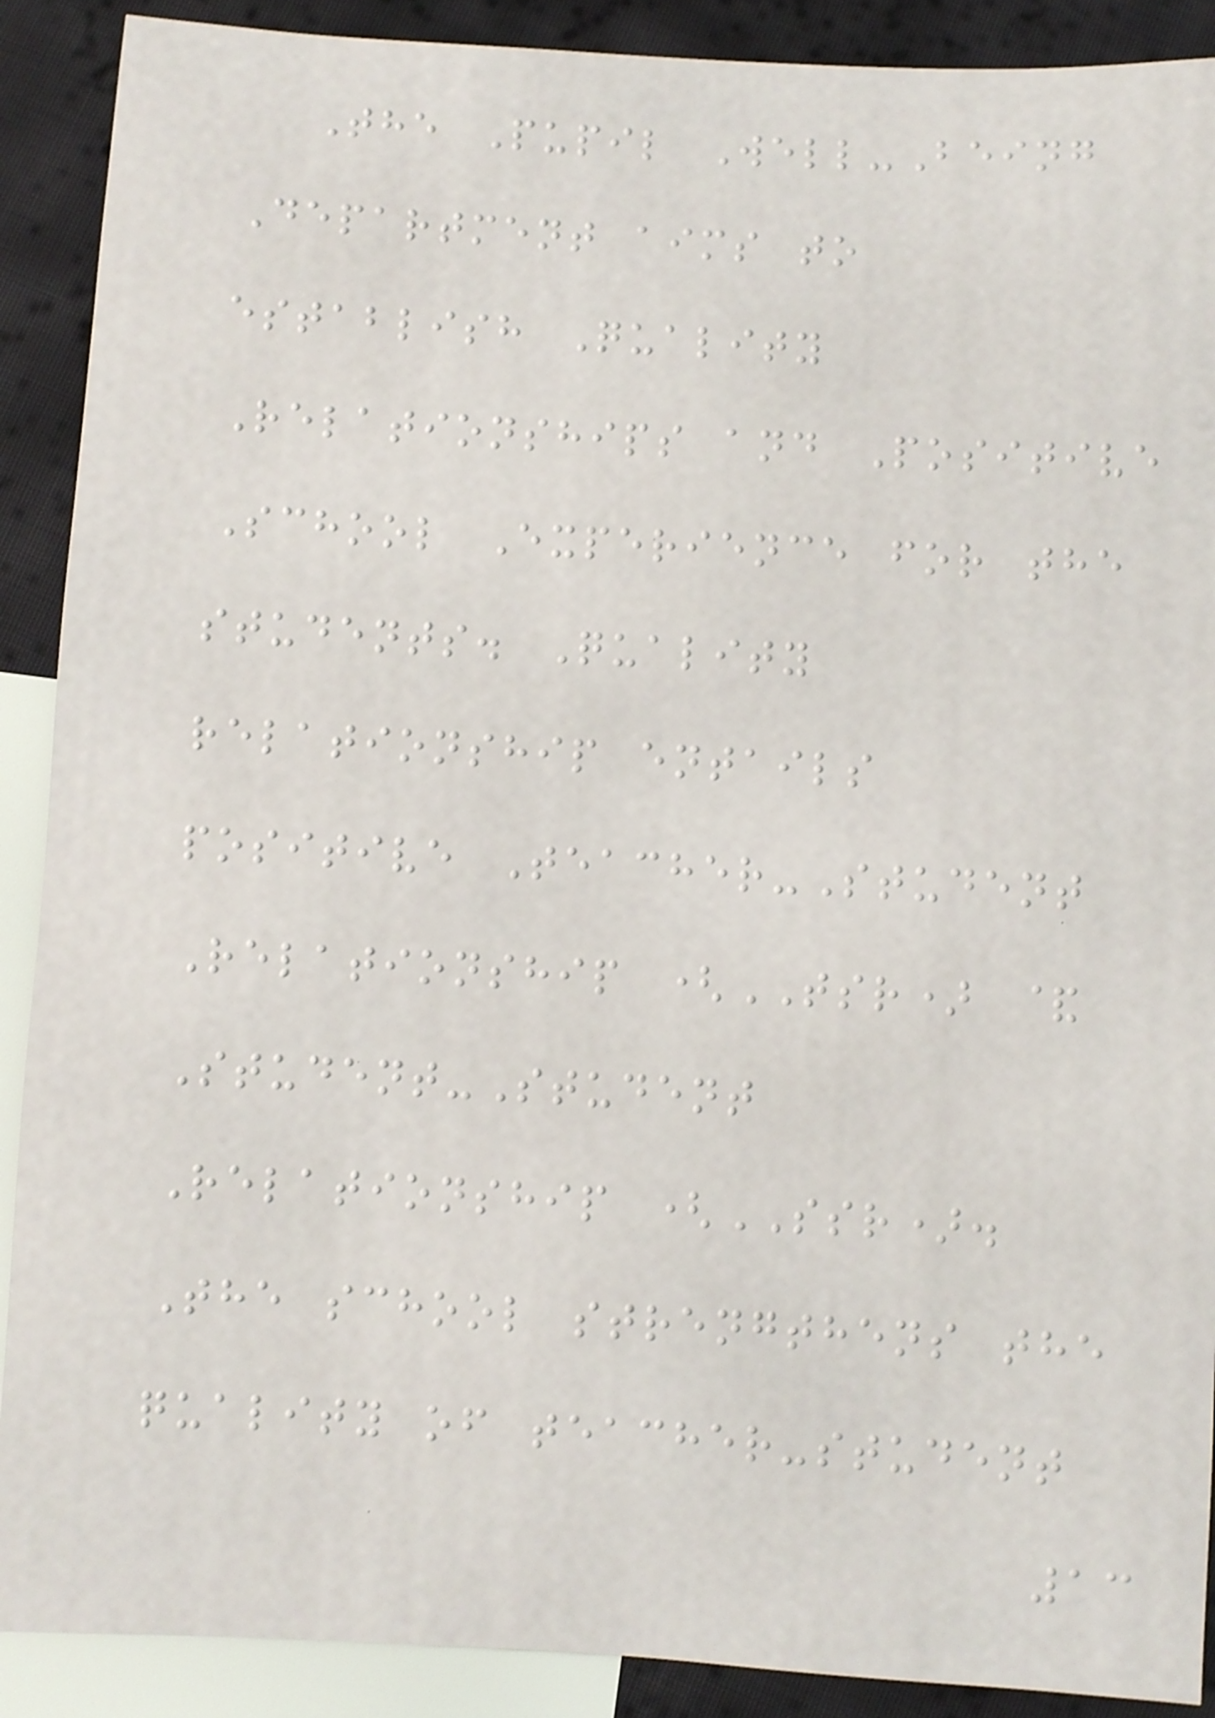The Pupil Well-Being
Department aims to
establish Quality
Relationships and Positive
School Experience for the
students. Quality
relationship entails
positive Teacher-Student
Relationship (TSR) &
Student-Student
Relationship (SSR).
The school strengthens the
quality of teacher-student
13
